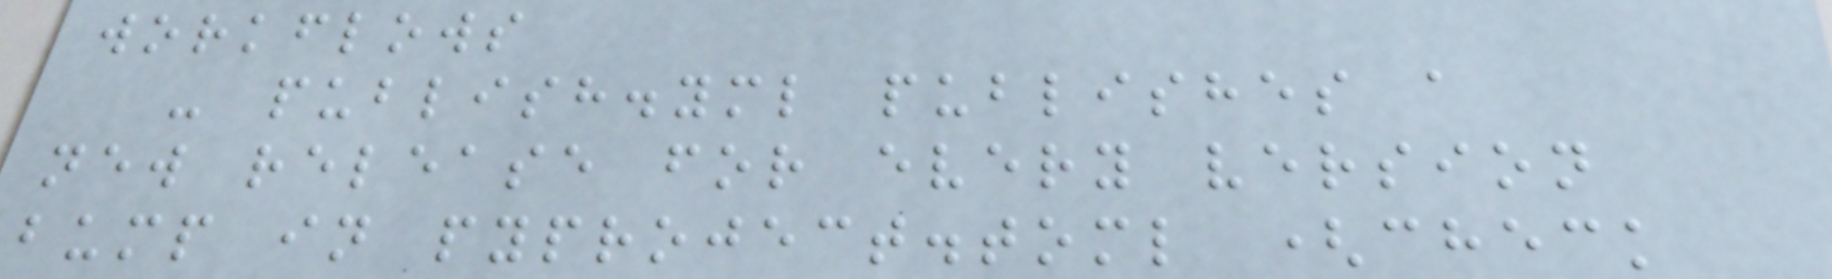workflows
- publish.yml publishes a
new release for every version
bump in pyproject.toml (check
